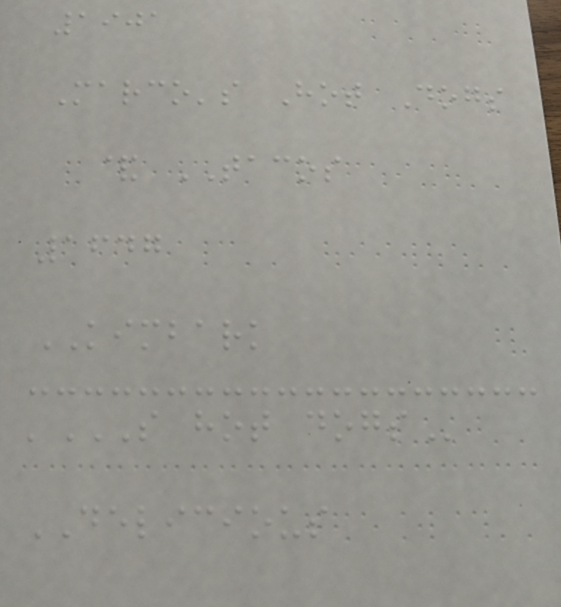1901
Marco's Hot Dogs
& TACOS
1647
KIMBARK
'S HOT DOGS
DELICIOUS
